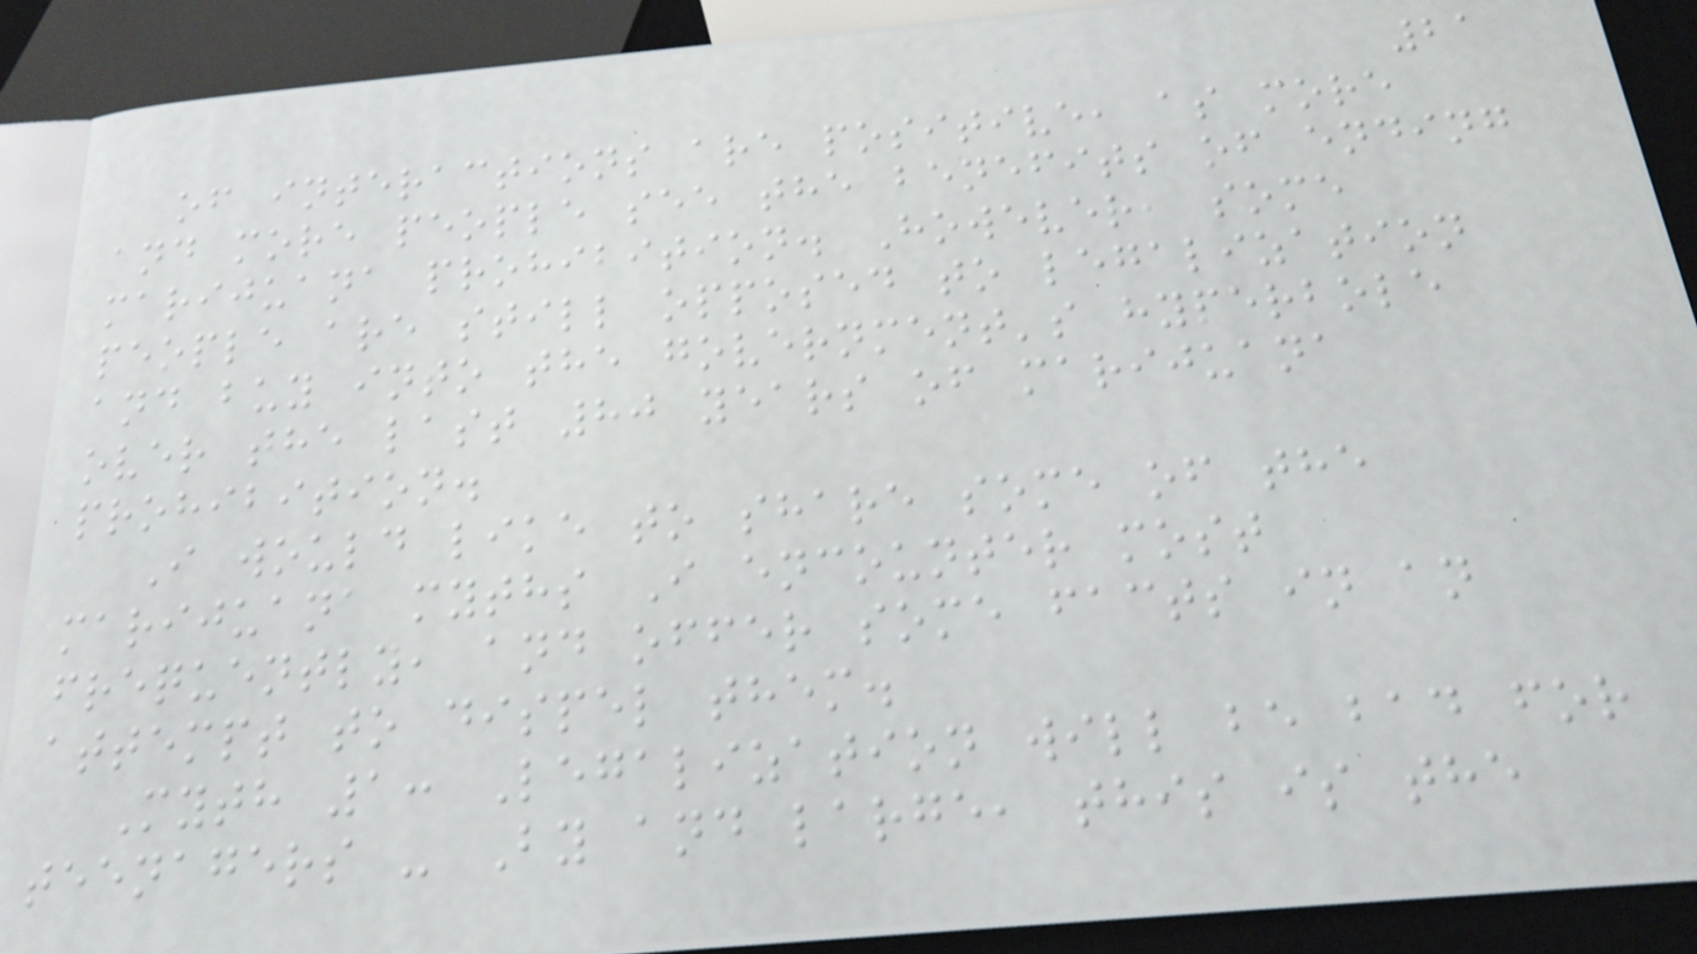21
of interactions are positive, as more
and more people see the benefits of ending
marijuana prohibition. However, some
people are still opposed to legalization
and buy into the government's hyperbole
over the last 80 years of marijuana
prohibition.
I would like to share some of the
marijuana myths I encounter most
frequently, and offer some facts in an
attempt to dispel them.
Myth 1: Legalization will be bad for
teenagers - By and large, this is the
